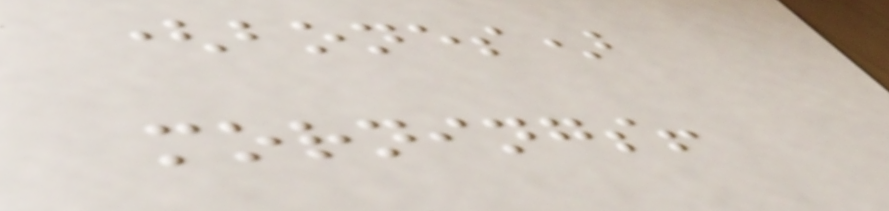(bones)
mornings!
